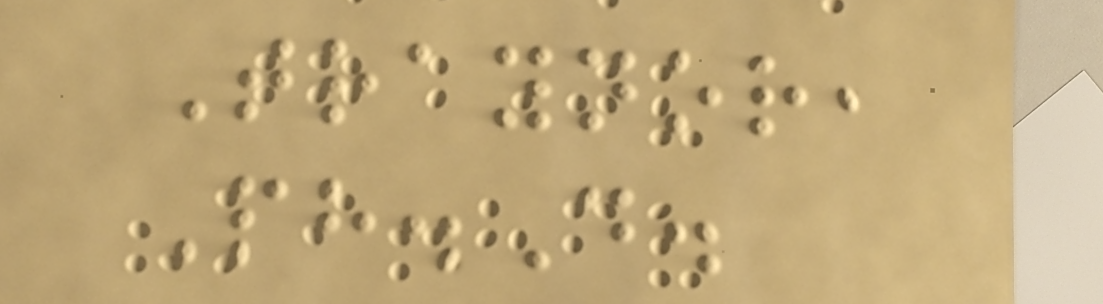Traynor,
Ph.D.
